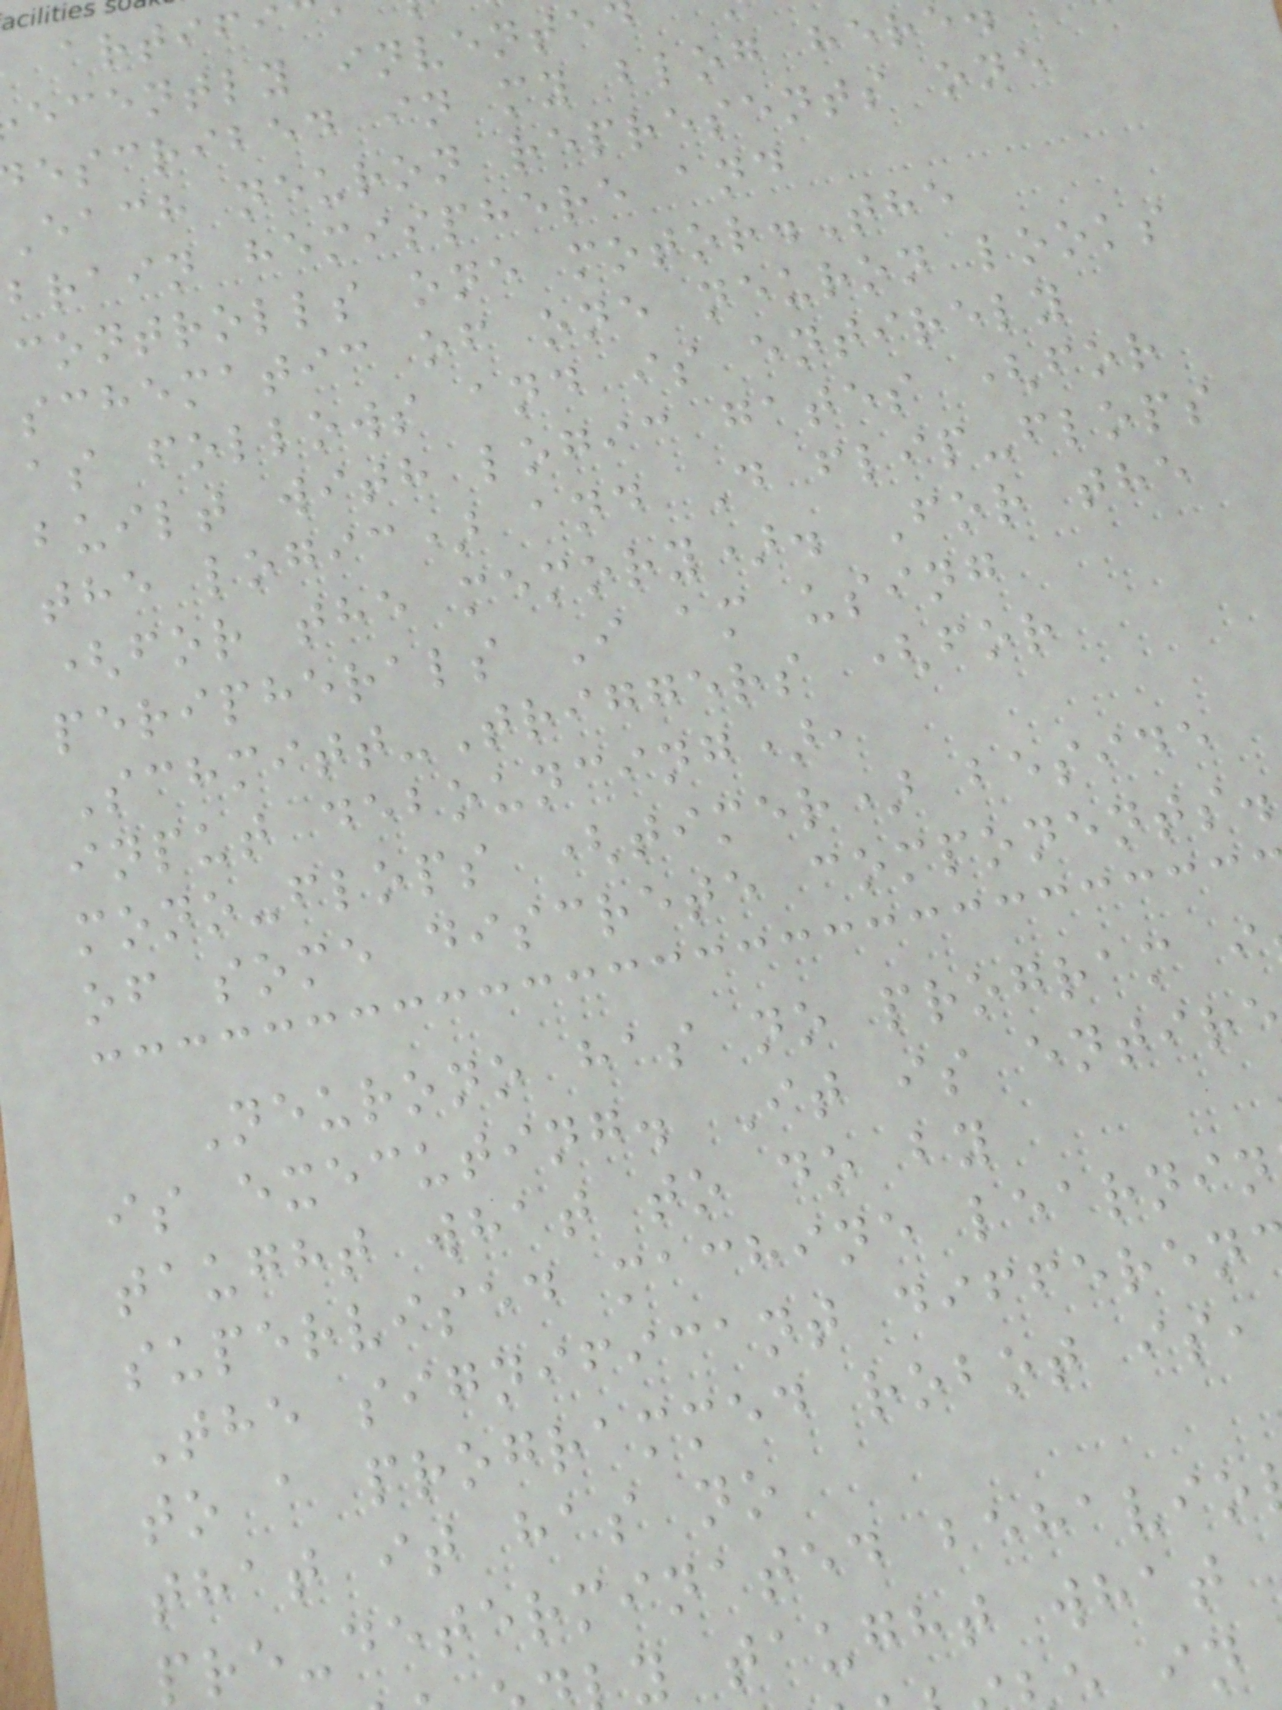ecently invente
escribed in my blog here
Each neuron represents one
brain hemisphere and
controlls one motor.The
schematic of one neuron looks
as follows and is entirely
built with logic gates (for
the logic) and D flip-flops
(for the memory). For the
peripherals I am using
Schmitt-Triggers (for
input debouncing),
mono-flops (timer) beside
of some discrete components.
Neurono has no program i
is executing. It is entire
taught what to do by
supervised machine learnin
The significant differen
to a programmed robot is,
that it has no
pre-determinated behavio
y taught what
